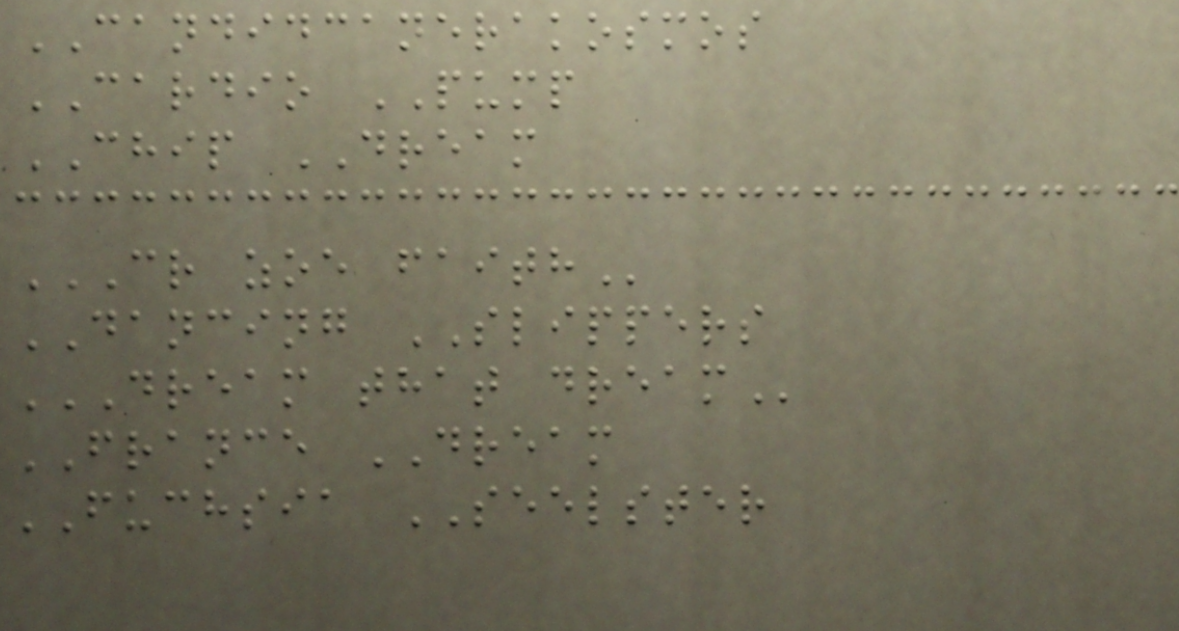CANDIDCANERAKOSMOS
CARDIO PUMP
CHIP DREAM
CR ZOE FAITH
DANCING SLIPPERS
DREAM THAT DREAM
FRANCE DREAM
FUCHSIA SEELSTER
